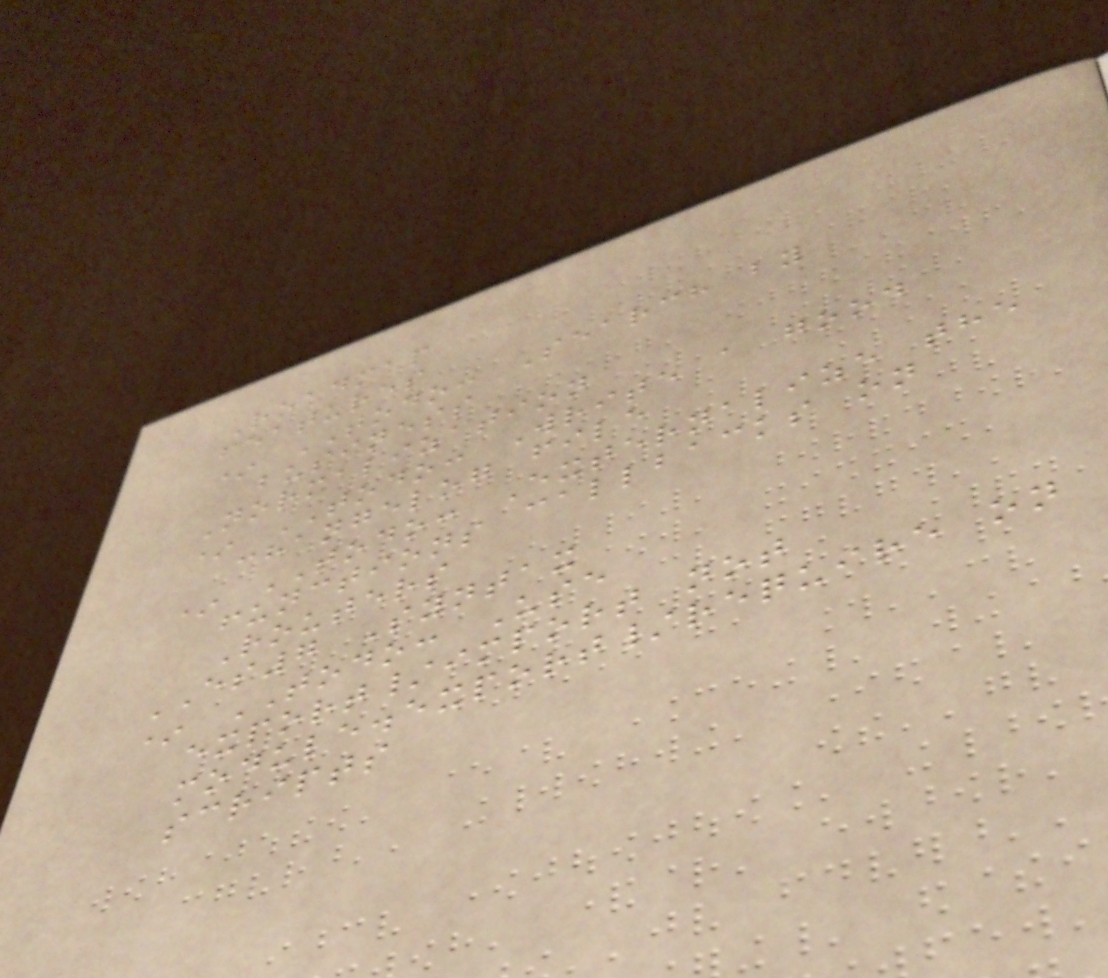Roadmap
features
* TODO: Search by
business
Normalization
* TODO: Write a good
changelog file
* TODO: Externalize the
functions callbacks on
Routers
ES7 Syntax
* TODO: Use
export/import not
module.export/require on
scripts
